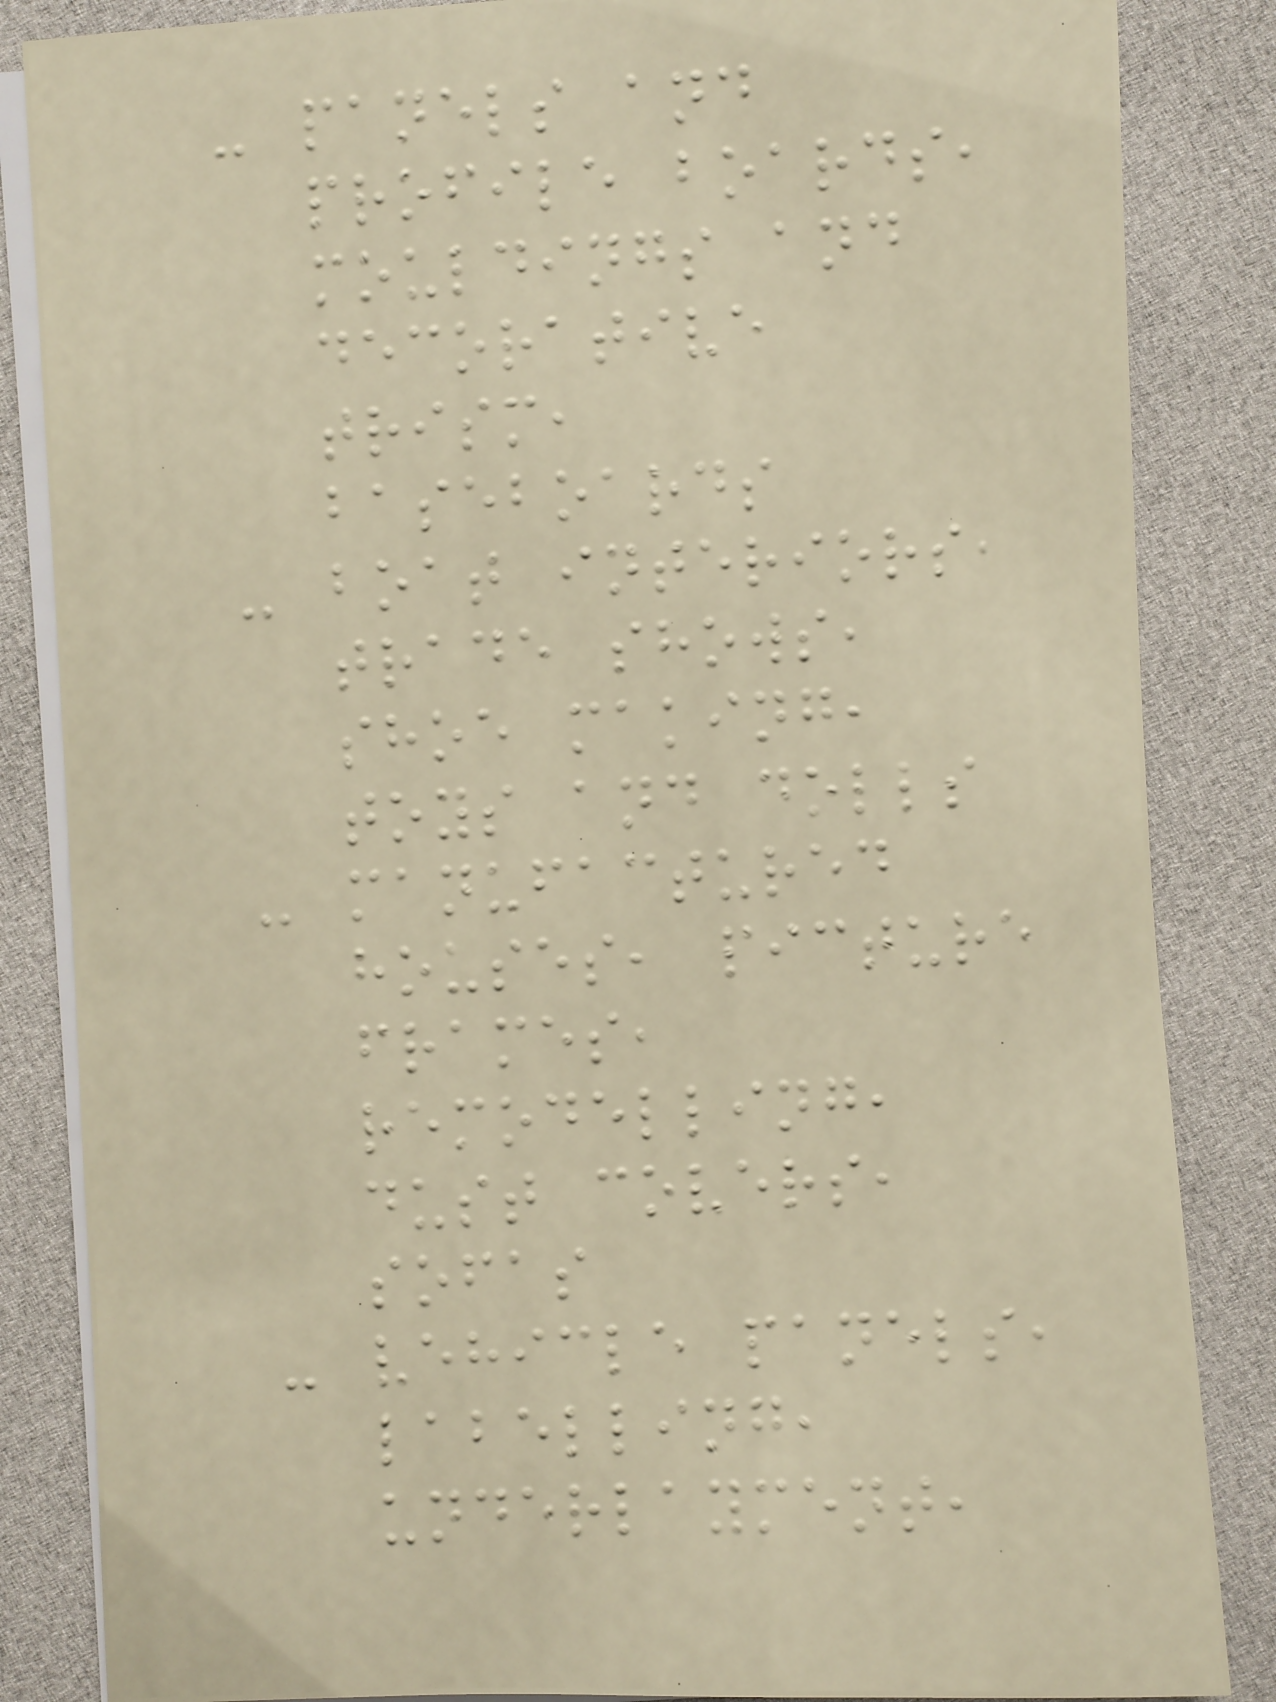- panels and
profile boards,
mouldings and
decorative
trism,
baseboards
- boat interiors,
trade shows,
shoe making,
toys and dolls
- manufactured
houses, picture
frames,
remodelling,
dust covers,
sofas
- vehicle panels,
labelling,
underlayment,
